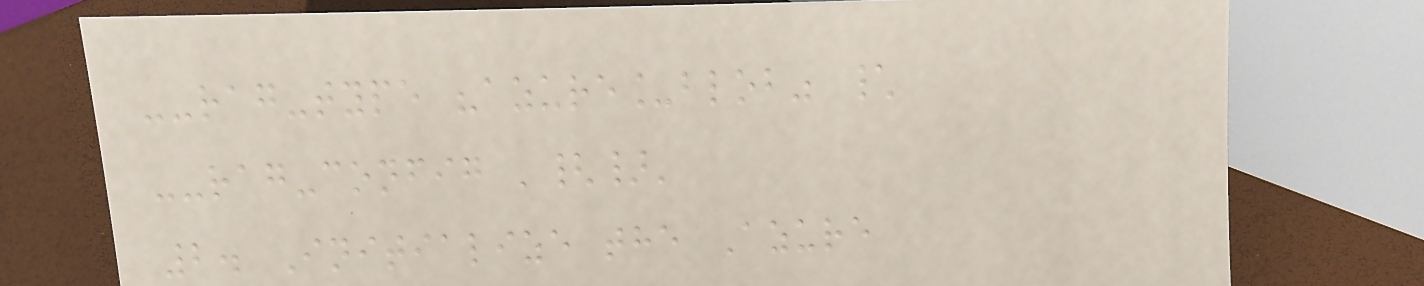--rag-type "azure_blob" \
--rag-config '{}'
2. Initialize the Azure
